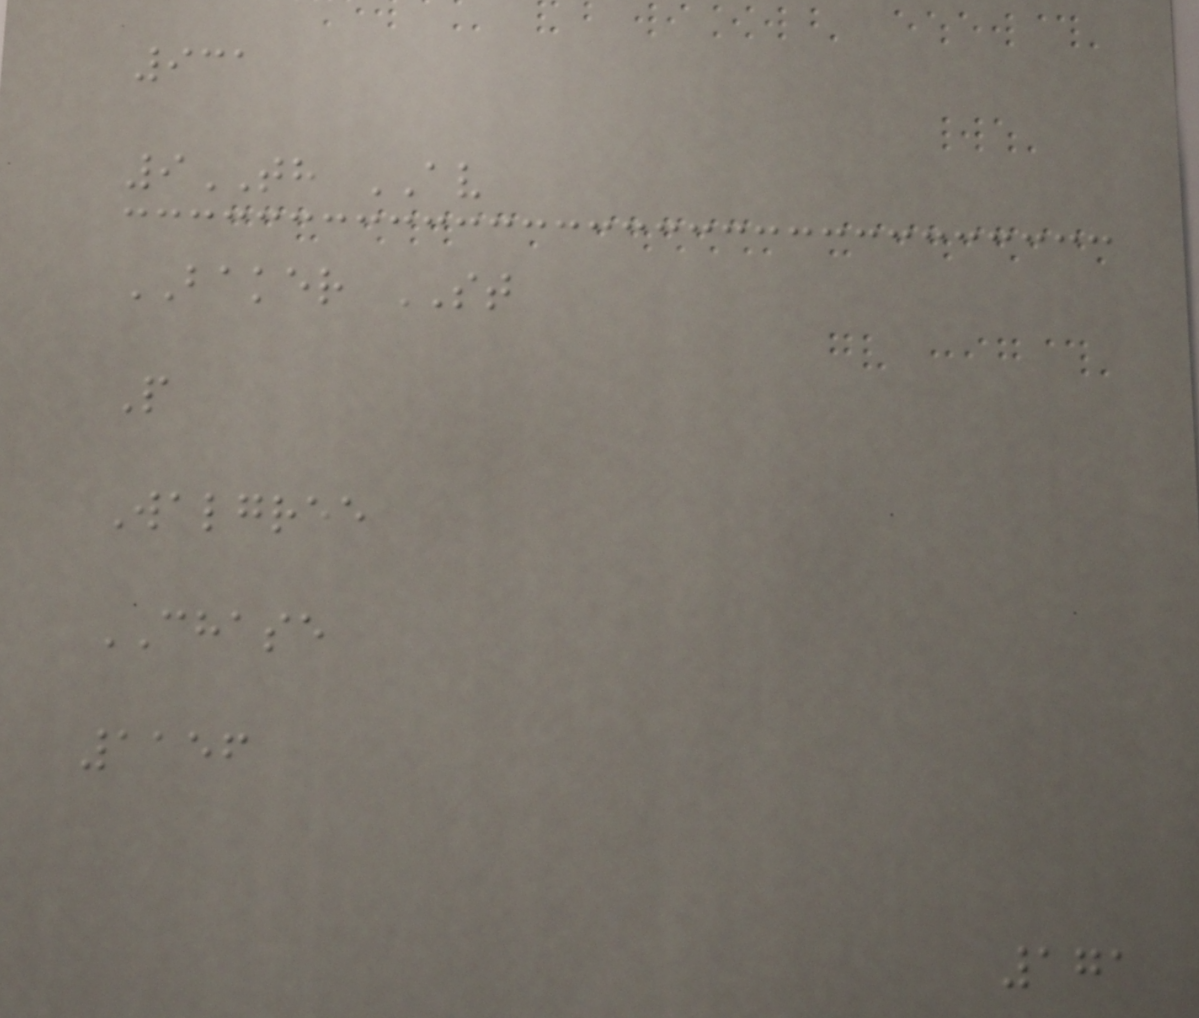931
9TH AV
BAKER ST
P
Walgree
CHASE
1156
171
